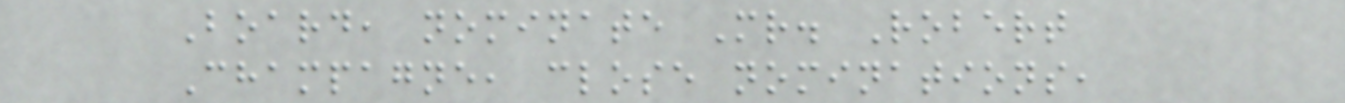Board, nominate Mr. Robert
Champagne, close nominations,
